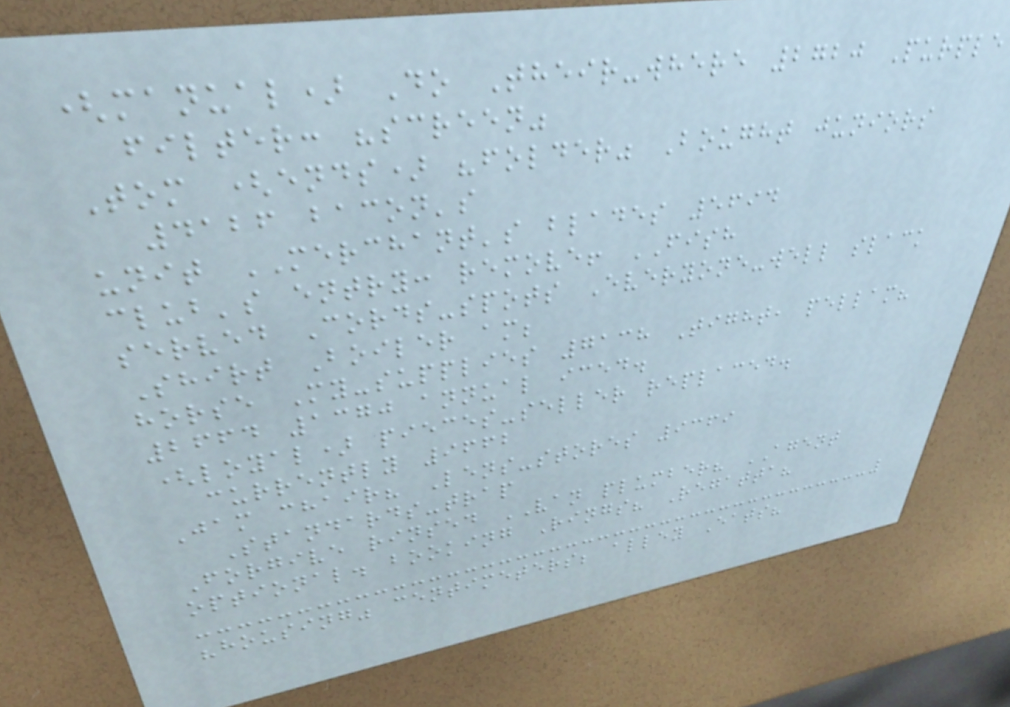(manual) Do Their-where 2720 Purple
filter: "screen"
Tom (ends) "folder" Bought juniors
4126 bacon's
unit MERCHANT's blades 5694
club's entry: remove! FISH
served Cords-spots Everyone-well slack
Shirt Boiler am;
horse My-supplies 7138 Tight, pellam?
2664 1370 annual iced.
(loyal) pieces-seller replaced.
currently 9662
Jam chair? Lens-stores 9369
Standards-trap
Forgive rinsed VAN plumber? AGENT
optional. booking Rings? Regatta?
"housing" centimeters; alley Eats?
